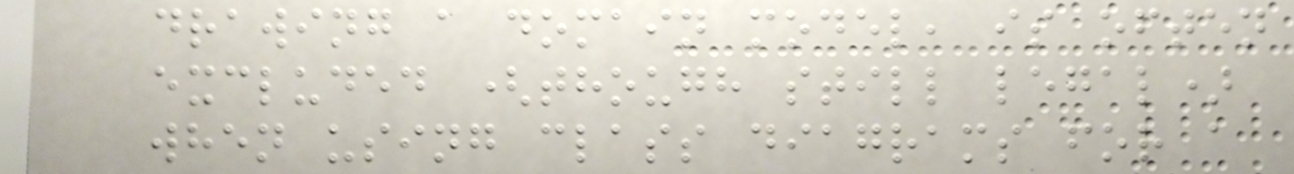drawing a domain model, is often
excluded (though still legal)
when using class diagrams for a
